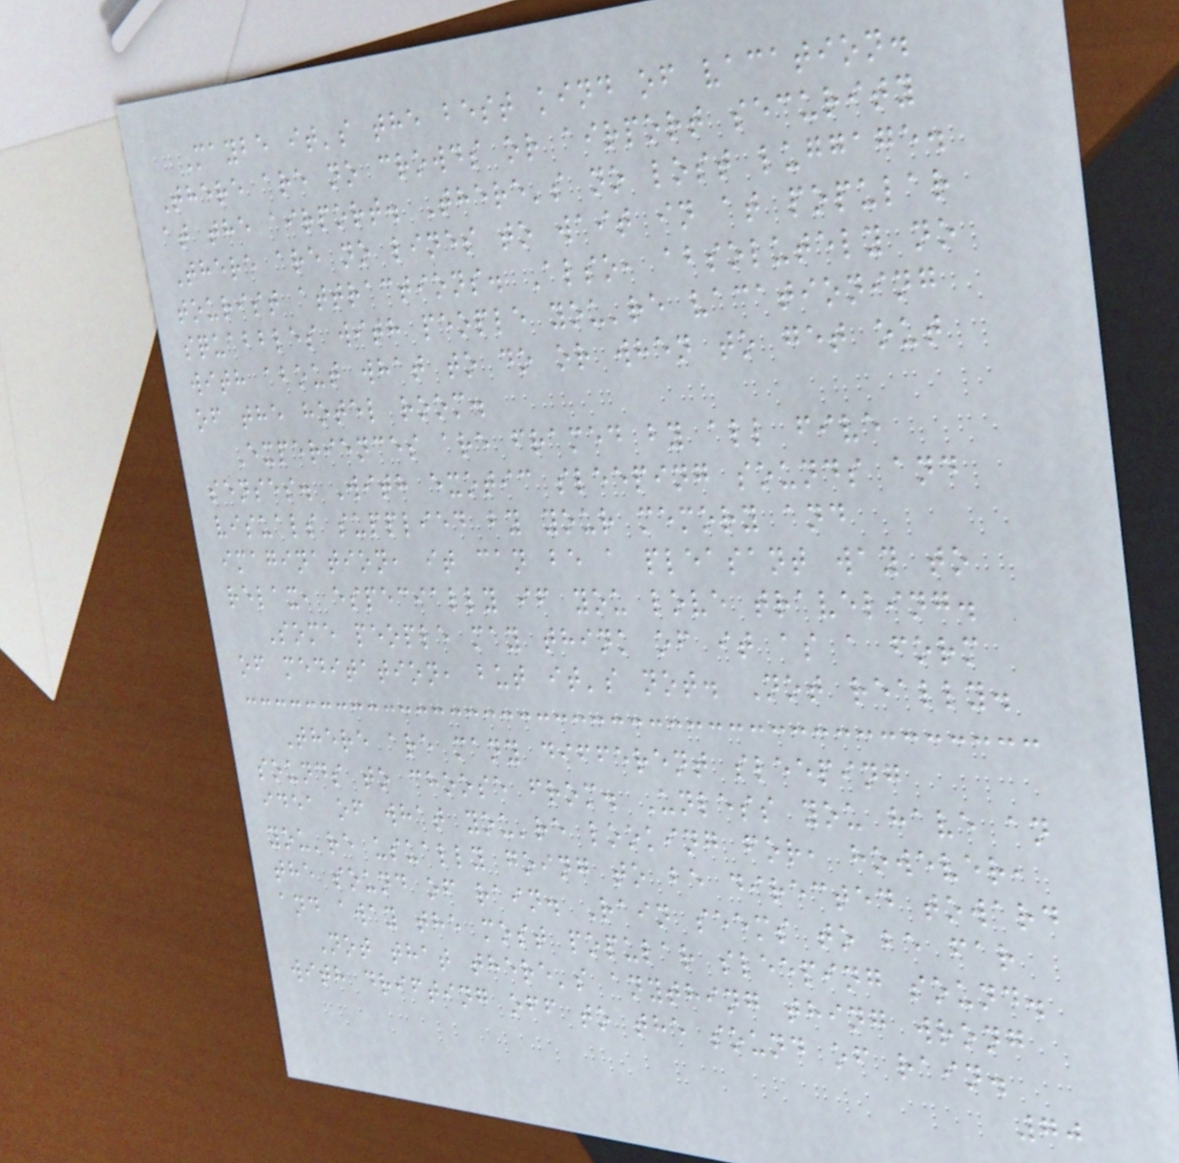Maybe it's the best kind of vacation.
There are no crowds or airport security
at the airport. There's no lost luggage.
There are no lines to wait in at popular
tourist attractions. Also, absolutely no
squabbles with people you're vacationing
with about what to do or when to get out
of the hotel room.
Experiences are framed by all five
senses. With exotic sleeping sounds and
visuals supplied by your memory and
imagination, it can be a pleasant way to
relax, especially if you love traveling.
Some people may think of it as a form
of meditation, but it's not. Not really.
There are many different sleeping
sounds to choose from. Unless you have an
idea of what you're looking for, however,
you're usually going to be directed toward
the sound of rain. Rain seems to be far
and away the most popular sleeping sound.
Not that there's anything thing wrong
with drifting off to the sound of rain.
70
